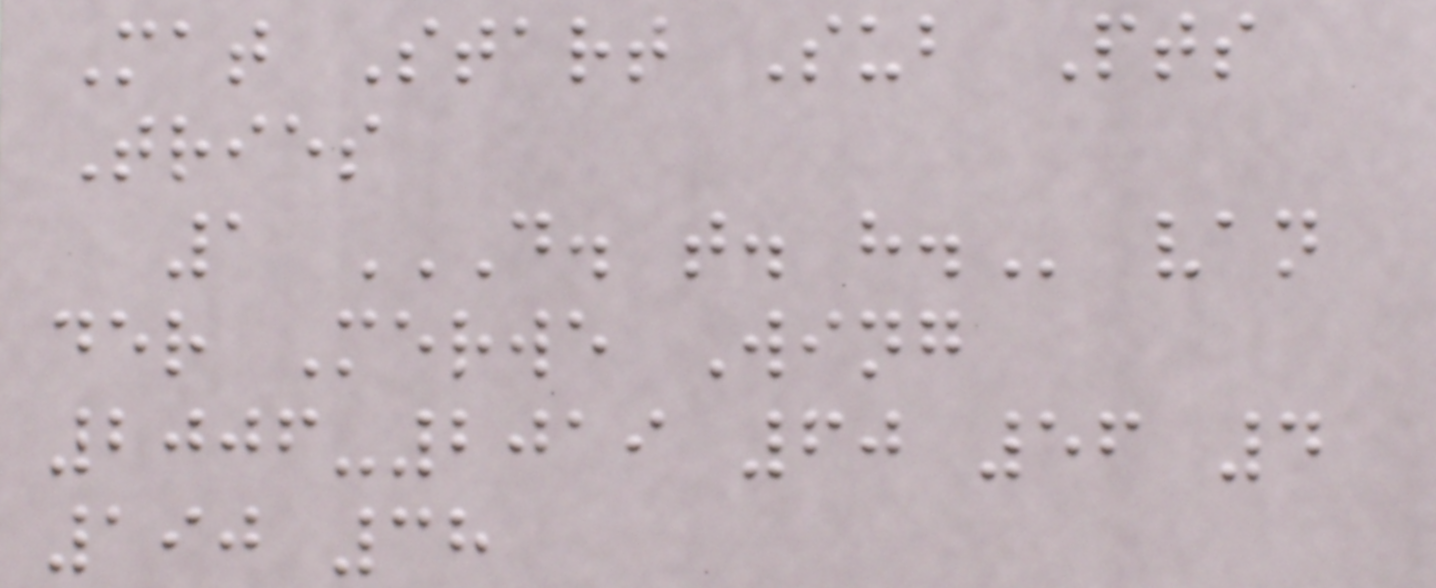Mat Start Sub Pts
Tries
1 D. T. H. van
der Merwe Wing
2006-2019 60 56 4
190 38
